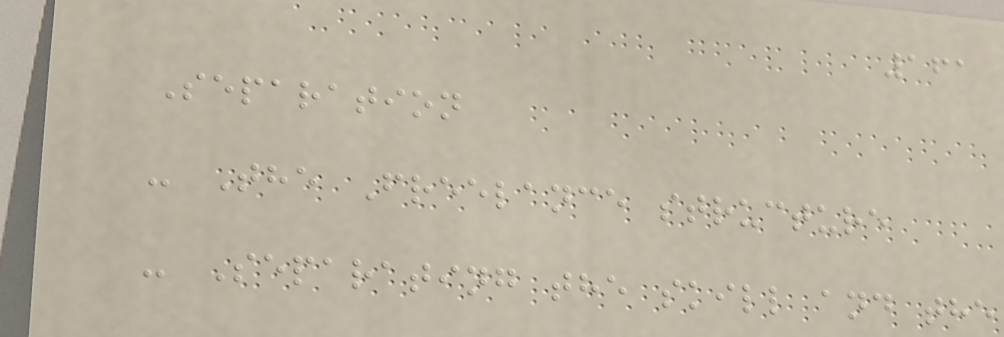161
Separation
- The Freelance structure
- Separating the skill and the
